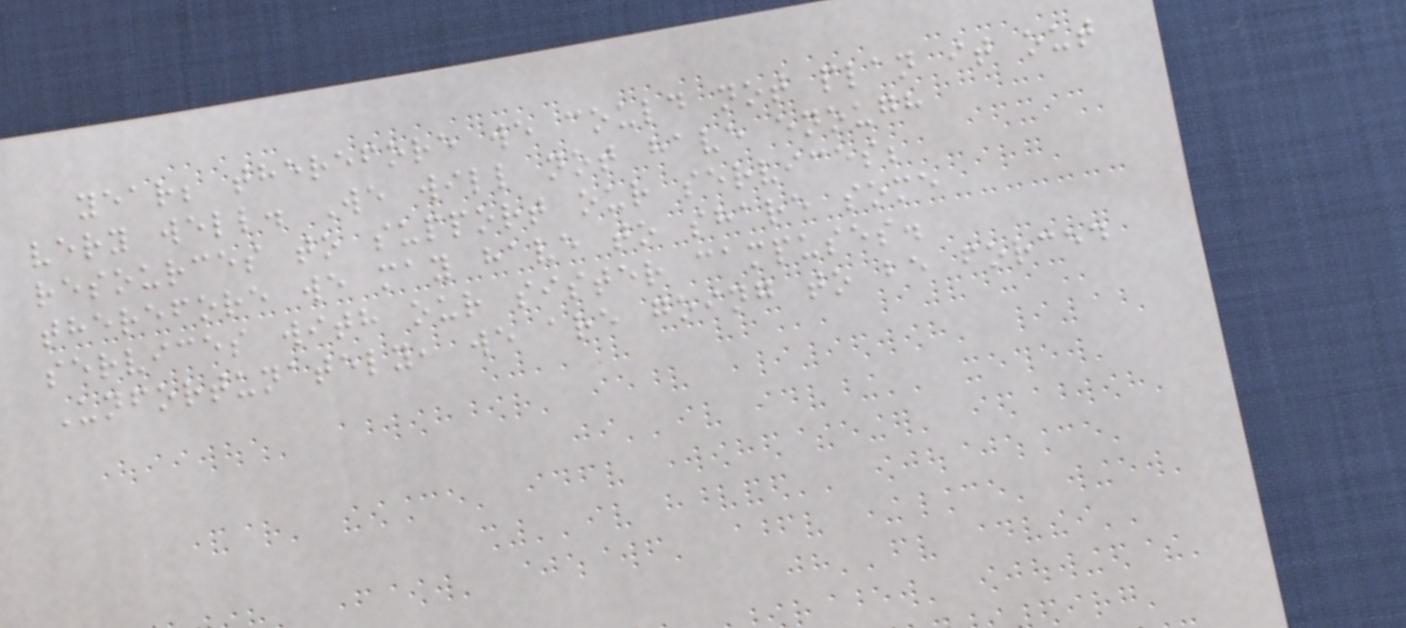year; therefore we could not plan it out
very well. We will not have enough
resources to support our services;
therefore we may have to share some
services with our sister campuses.
Unfortunately, we are going to be forced
